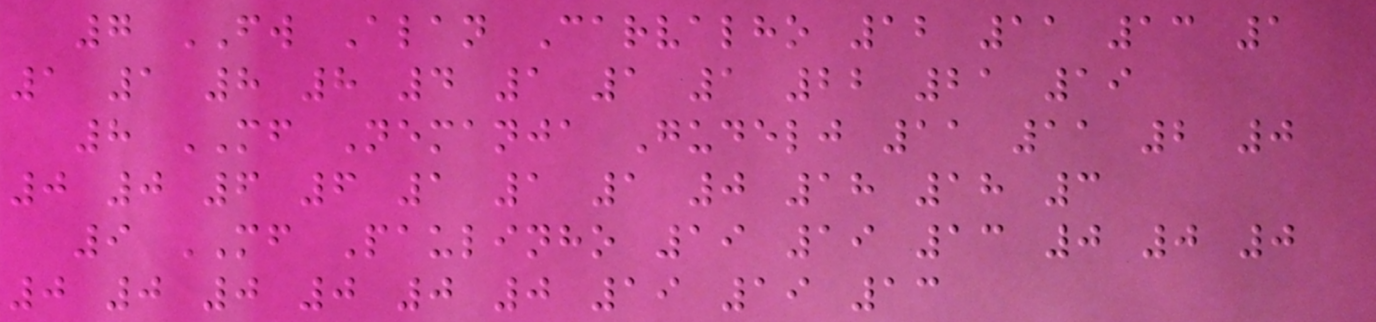7 FW Alan Carvalho 12 11 13 1
1 1 8 8 4 1 1 1 22 21 19
8 MF Nemanja Gudelj 11 11 2 0
0 0 6 6 1 1 1 0 18 18 3
9 MF Paulinho 19 19 13 0 0 0
0 0 0 0 0 0 19 19 13
